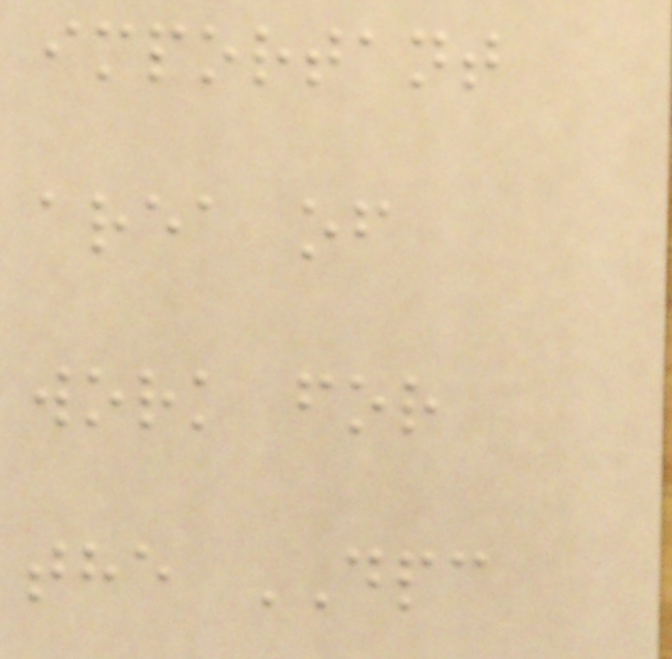important
area of
work for
the DPC
